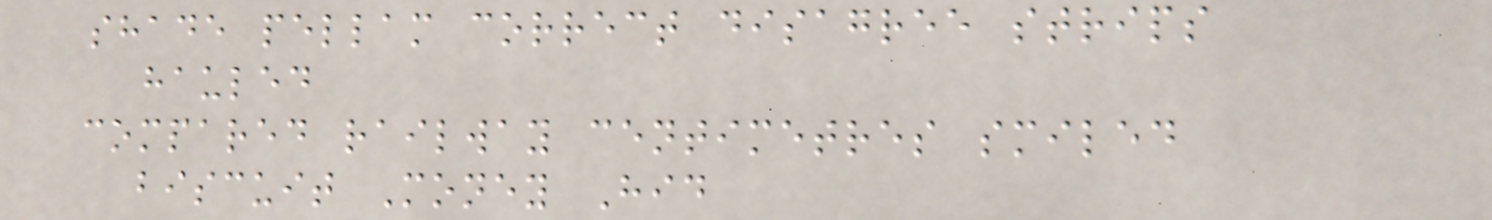shade pellam correct disagree strips
hauled
compared railway centimetres smiled
biscuit Money Hid
